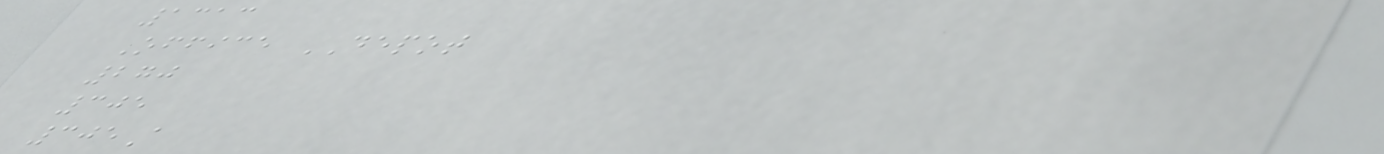1313
Office DEPOT
270
305
305A
